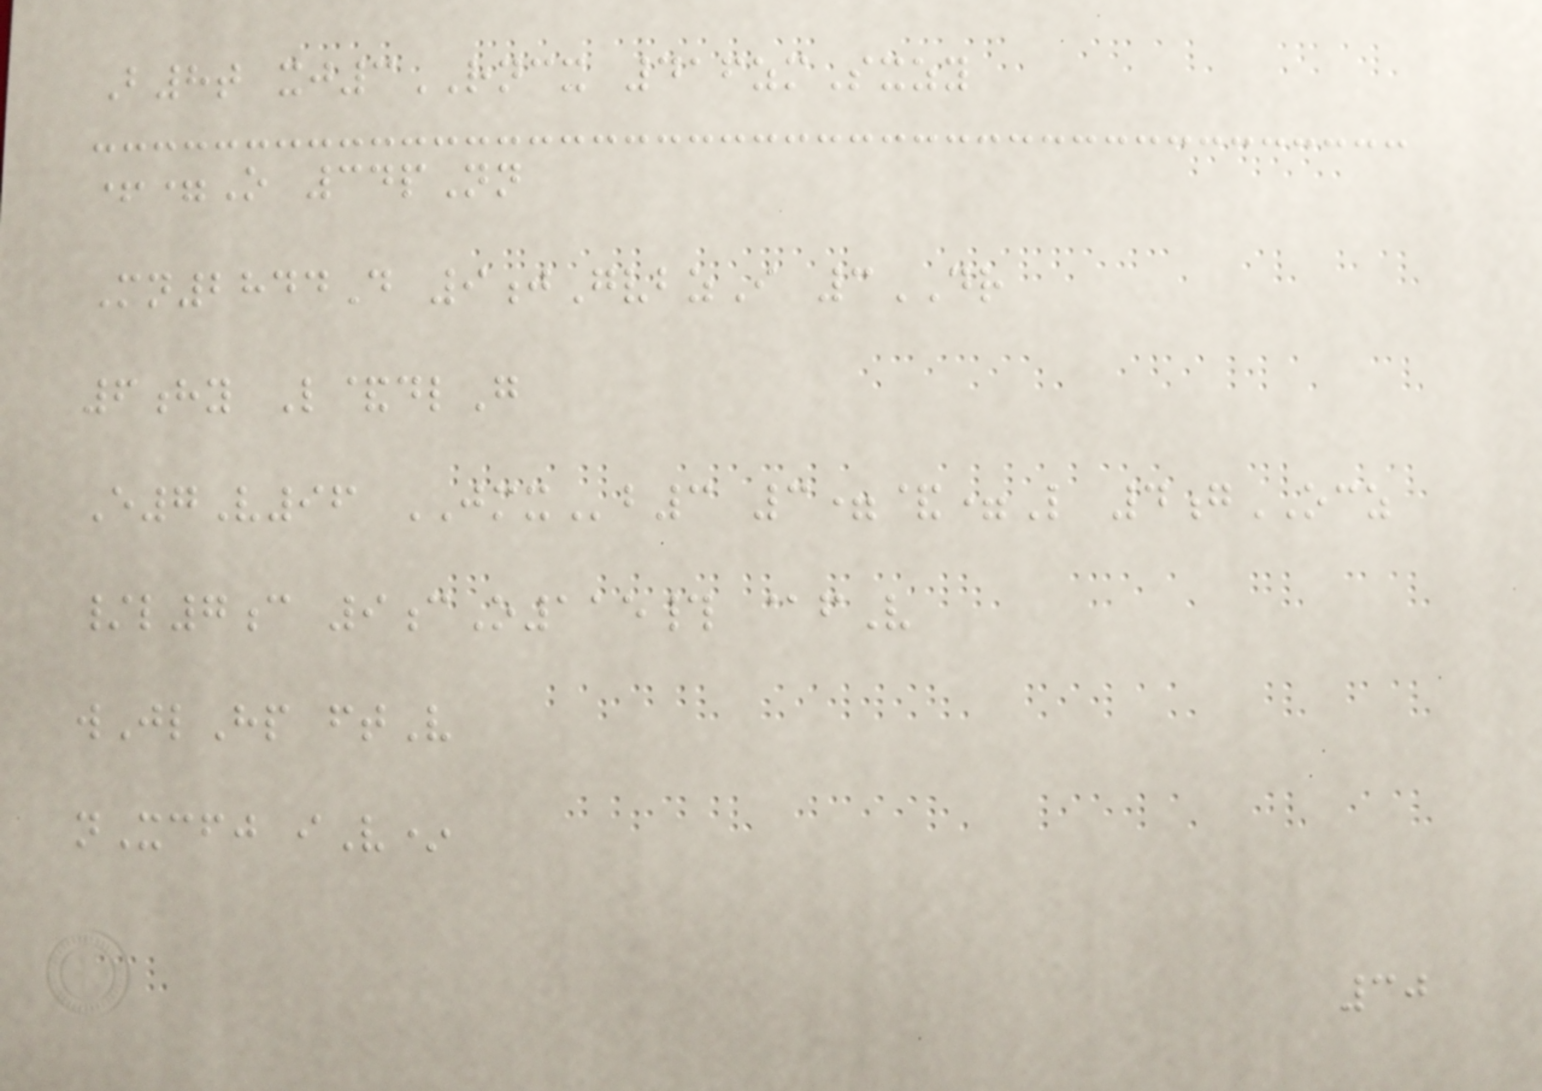B8t xj3RNCX 416zmSxzy
+=O 34pNn
Mn2844D 9jGvbzI 3DR
6hy L&dlG
E7V96 JMXb3 3=&=L 4gOCZ
/l7c 9cO115# @fV
wJlHp ftV
nXcfj iV*
30
